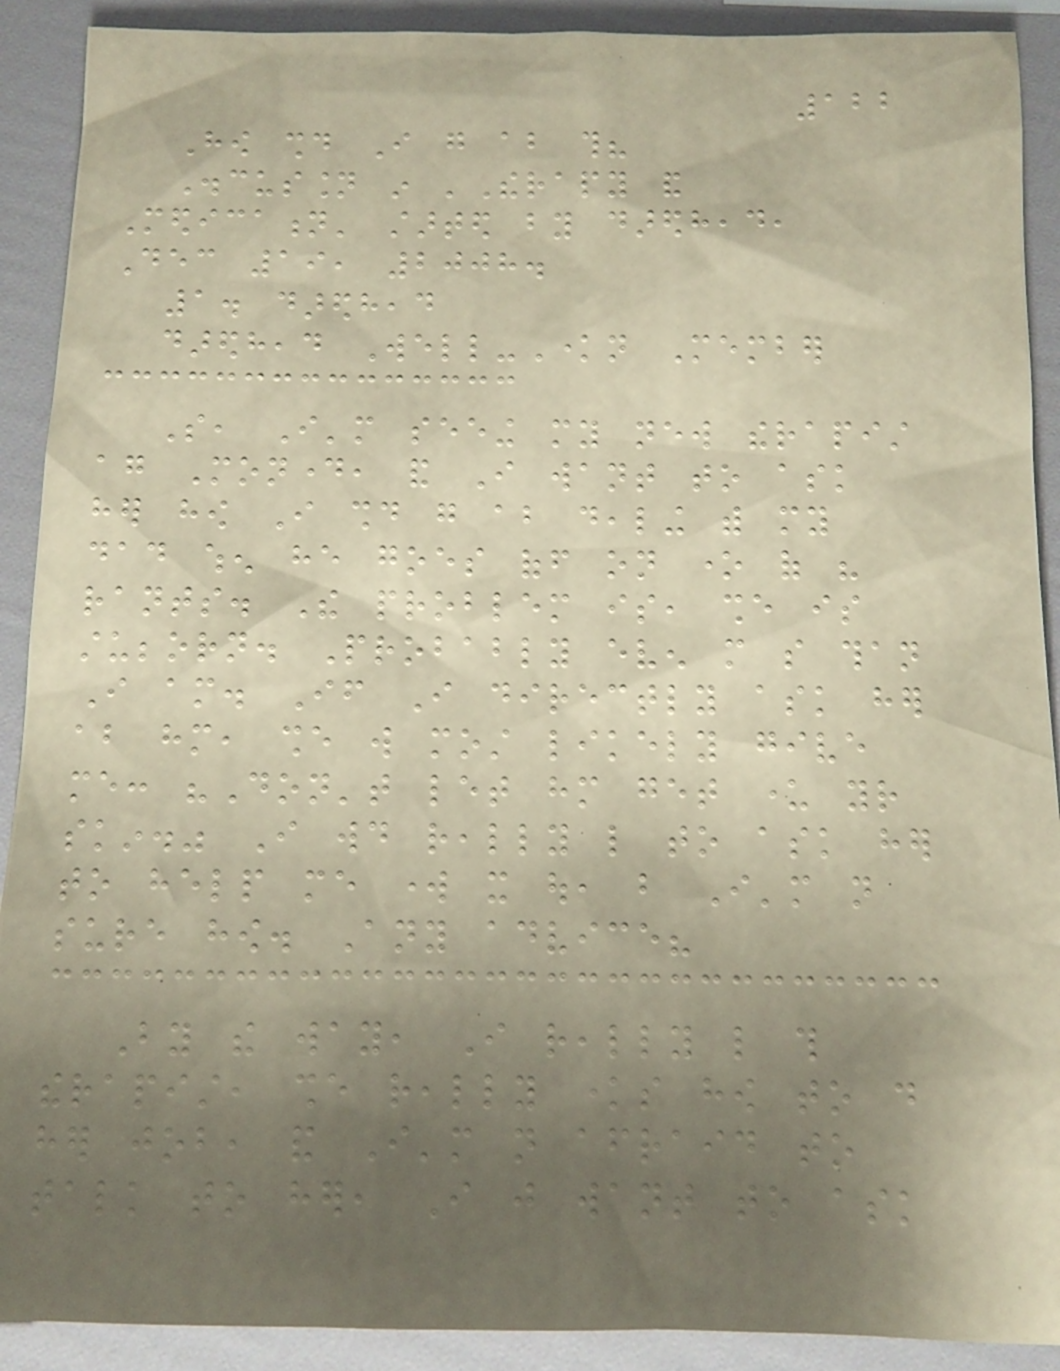122
How should I go about this?
Discussion in 'Therapy and
Medication' started by daredhead,
Dec 19, 2008.
1. daredhead
daredhead Well-Known Member
So, I'm seeing my new therapist
again Monday, and I want to ask
her how I should go about dealing with my
dad when he goes off on one of his
rants. The problem is, she is
stubborn. Probably even more so than
I am. If I directly ask her
about him, she will most likely give
me: "Don't let him get under your
skin." I would really like to ask her
to help me work it out, but I'm not
sure how. Any advice?
By the way, I really like this
therapist, she really knows how to do
her job, and I'm not afraid to
talk to her, I just want to ask
